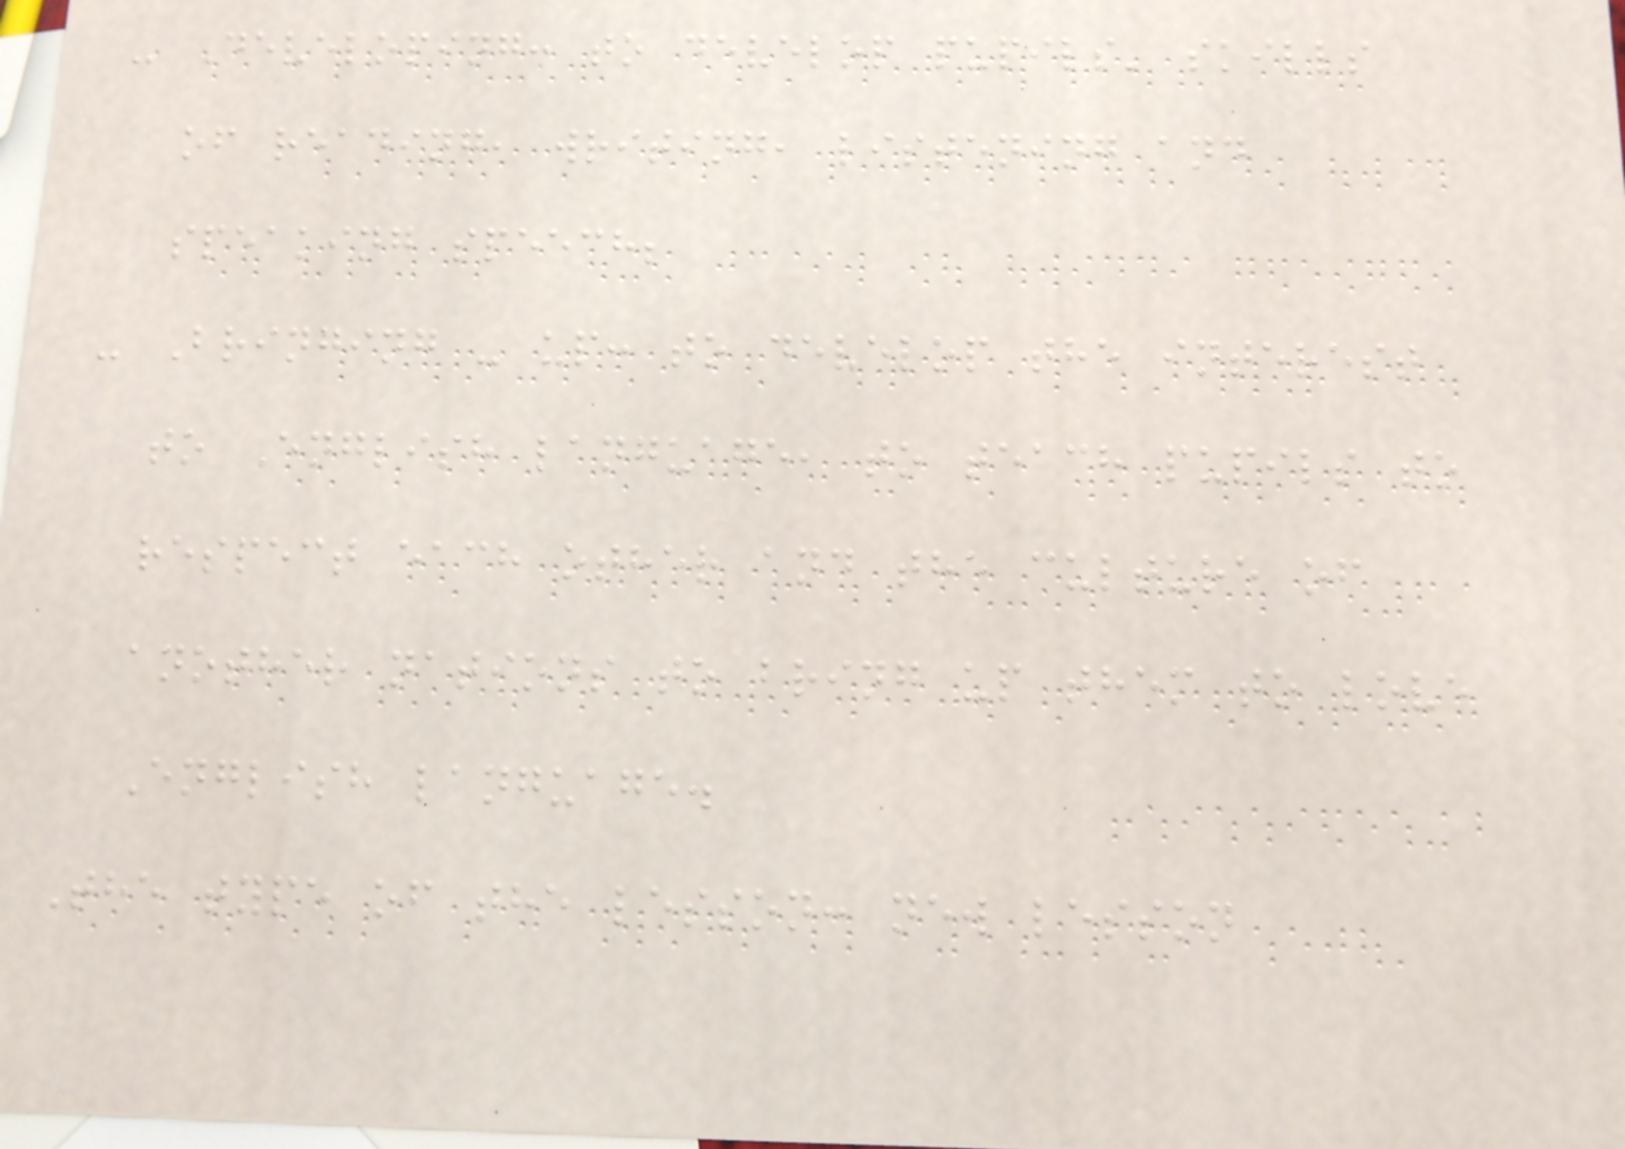- Developing: to develop pupils' skills
of reading, writing, listening and
speaking speech;
- Bringing - up: to develop the interest
to English language, to teach pupils to
respect each other and the culture of
another nations to bring up them to love
English language.
The type of the lesson: new lesson
